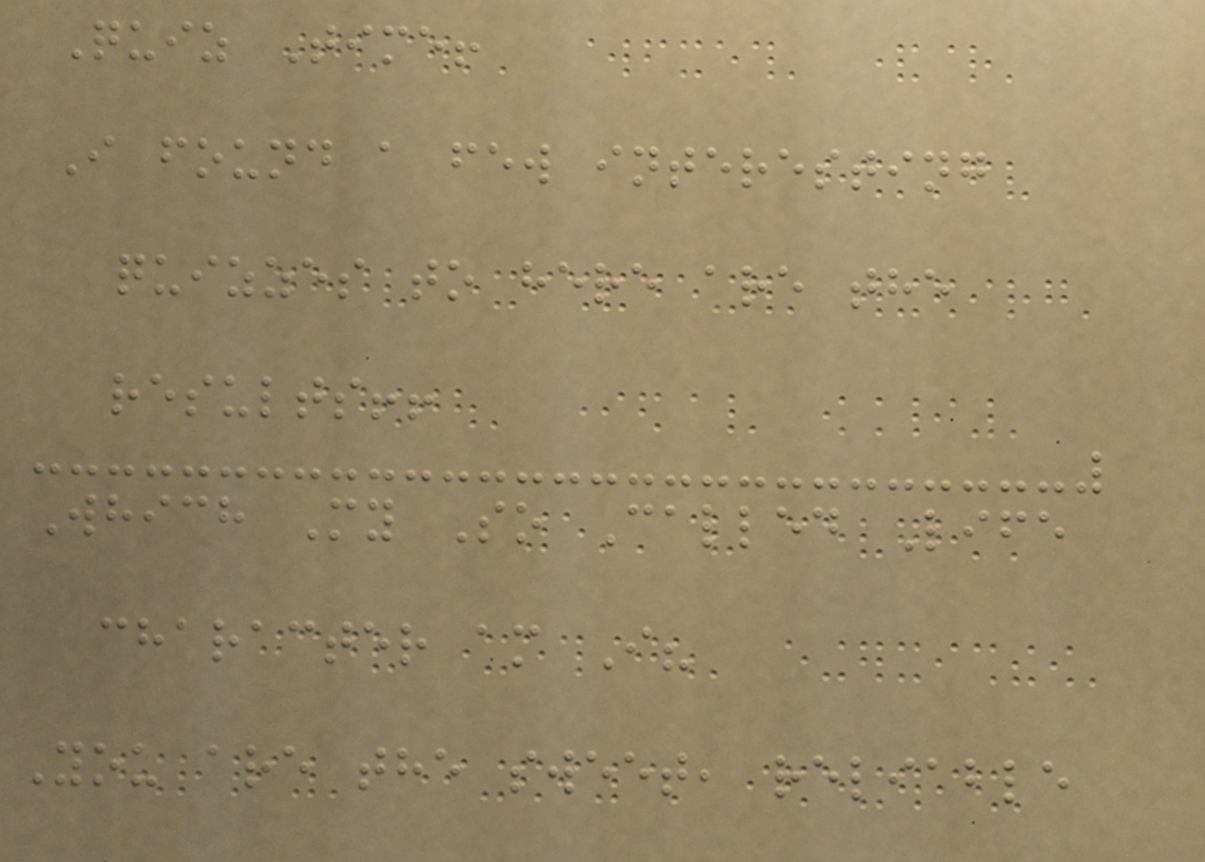Quiz Time!
I found a few interesting
quizzes to here are the
results!!
Which My So Called Life
character am I?
You are the sweet, reliable
